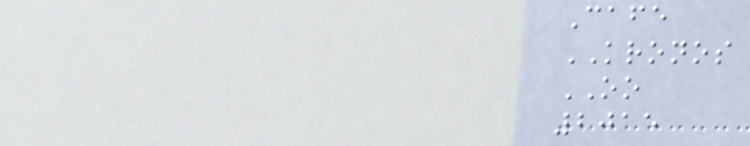Cafe
KRONOS
OO
2015
